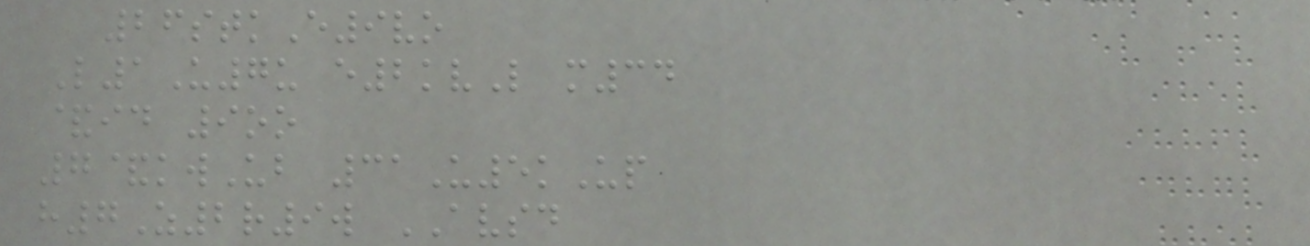26stkE9vo
L1U7u e2kvL m34
&id 9oo
7&kwUb 31U5kUp
h7Z2r9w AVSD
